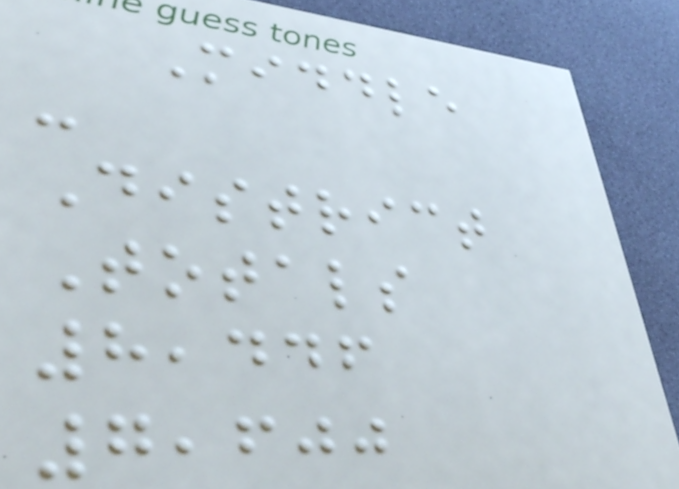Middle
-
District
Totals
8,446
7,600
